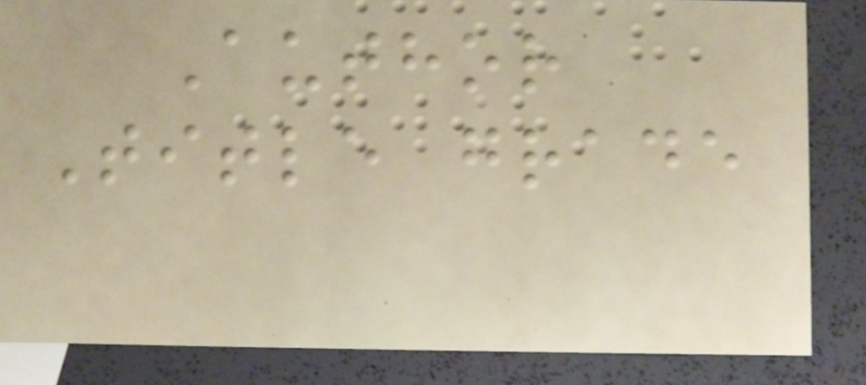Author
Title grade
